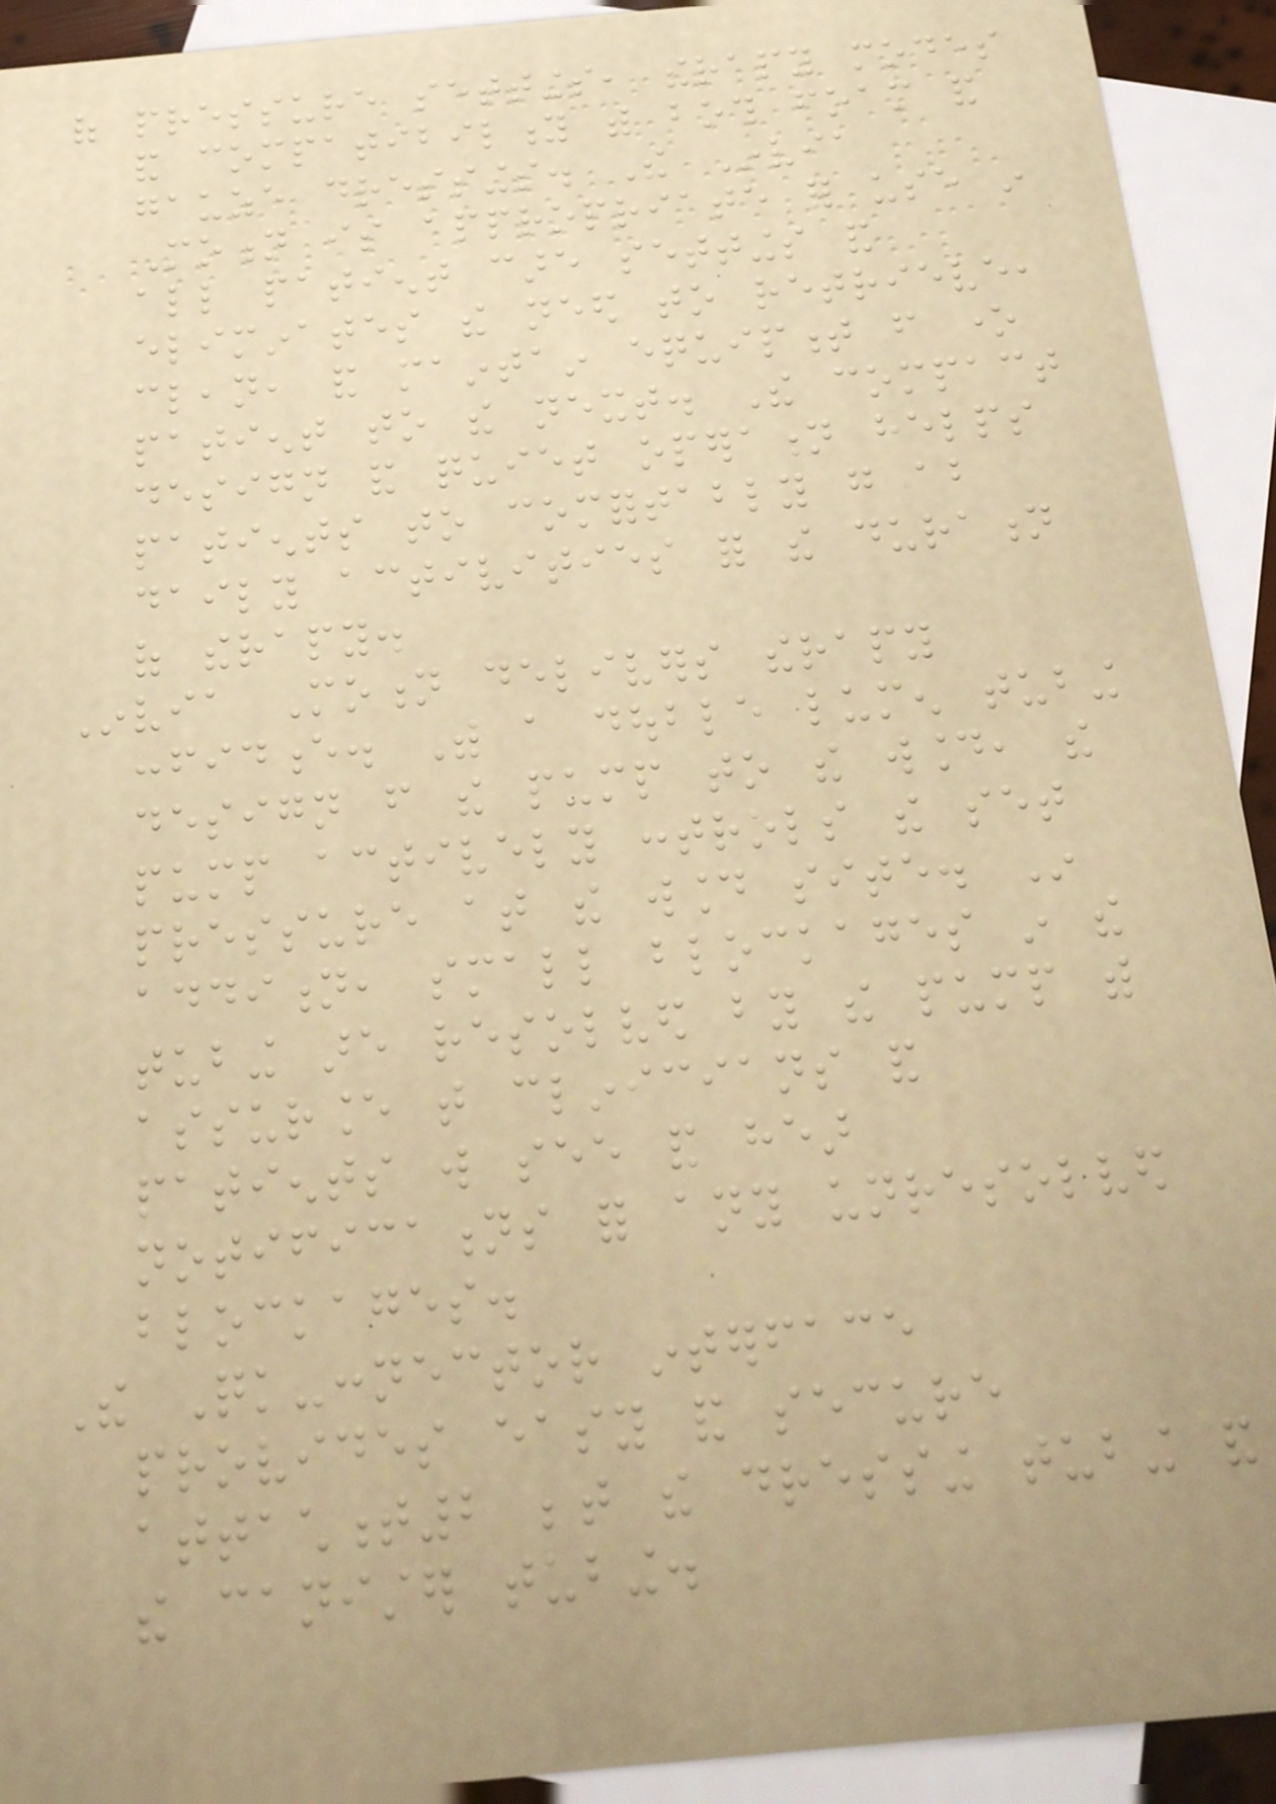of pressure settings, therapy modes
and compatibility with both foam and
gauze dressings. The Invia
Motion is appropriate for use in
all patient care settings and
eliminates the need to retrieve,
clean, and maintain equipment from one
patient to the next. The compact
design and quiet operation helps
patients to comfortably go about
daily activities for the duration
of therapy.
Invia Motion delivers therapy
confidence. With a double lumen tubing
design from the pump to the wound, the
pump actively controls the set
pressure at the wound site. In
addition, small blockages in the
tubing are resolved by the pump with
assurance that clinicians and
patients will see and hear
notifications for any unresolved
blockages.
The Quick-connector interface
provides easy and secure
attachment2 between the dressing tubing and
the canister tubing.
